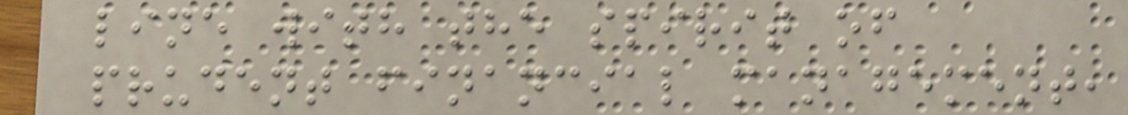line with the spirit of
prudent financial management,
